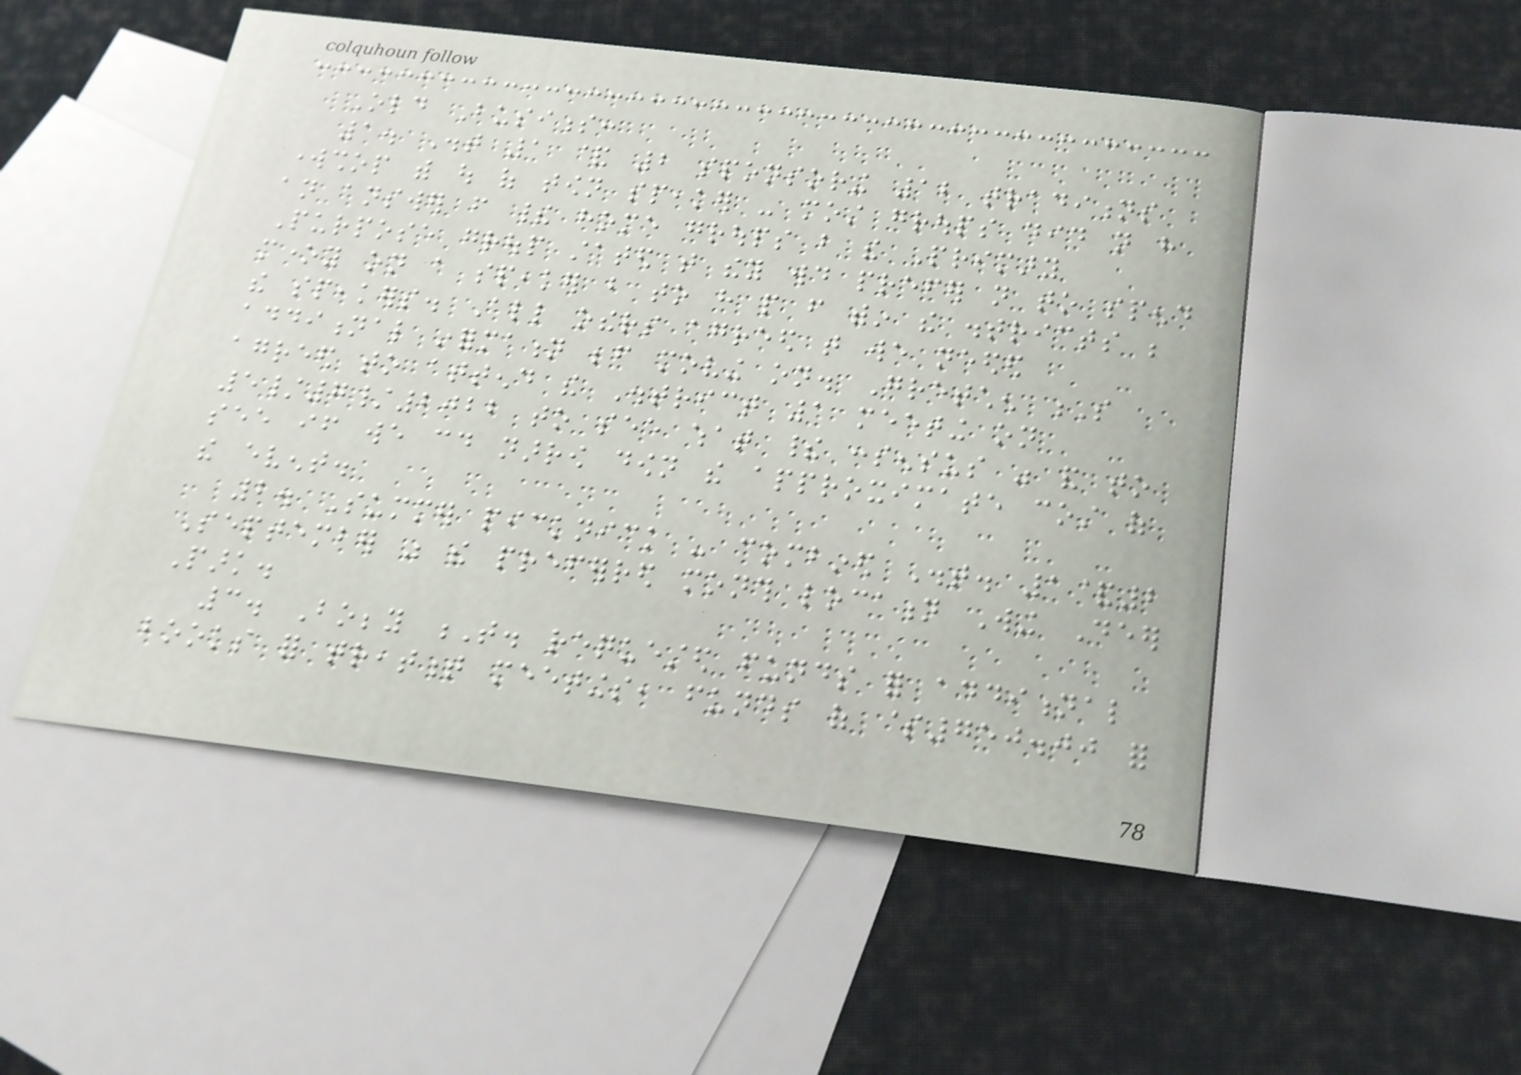Old Business:
1. Dist 1 & 2 sponsoring 12 traditions
workshop with out of town speaker - most groups did not have
an answer from their home groups but the Primary
Purpose group stated that they would prefer not to spend
money on a speaker but to have people from within the districts be
the speakers. All others agreed that we needed
additional information before moving on. Gretchen S
agreed to attend the District 1 meeting on
5/7/2022 to see what their consensus was and to
see if we could narrow down the approximate cost of
the event.
2. Summer picknick - combined Dist. 1&2
September was the preferred month location Wing Deer
Park.
3. Bobby T. requested funds for additional
books for treatment meetings, funds of $750.00 for
